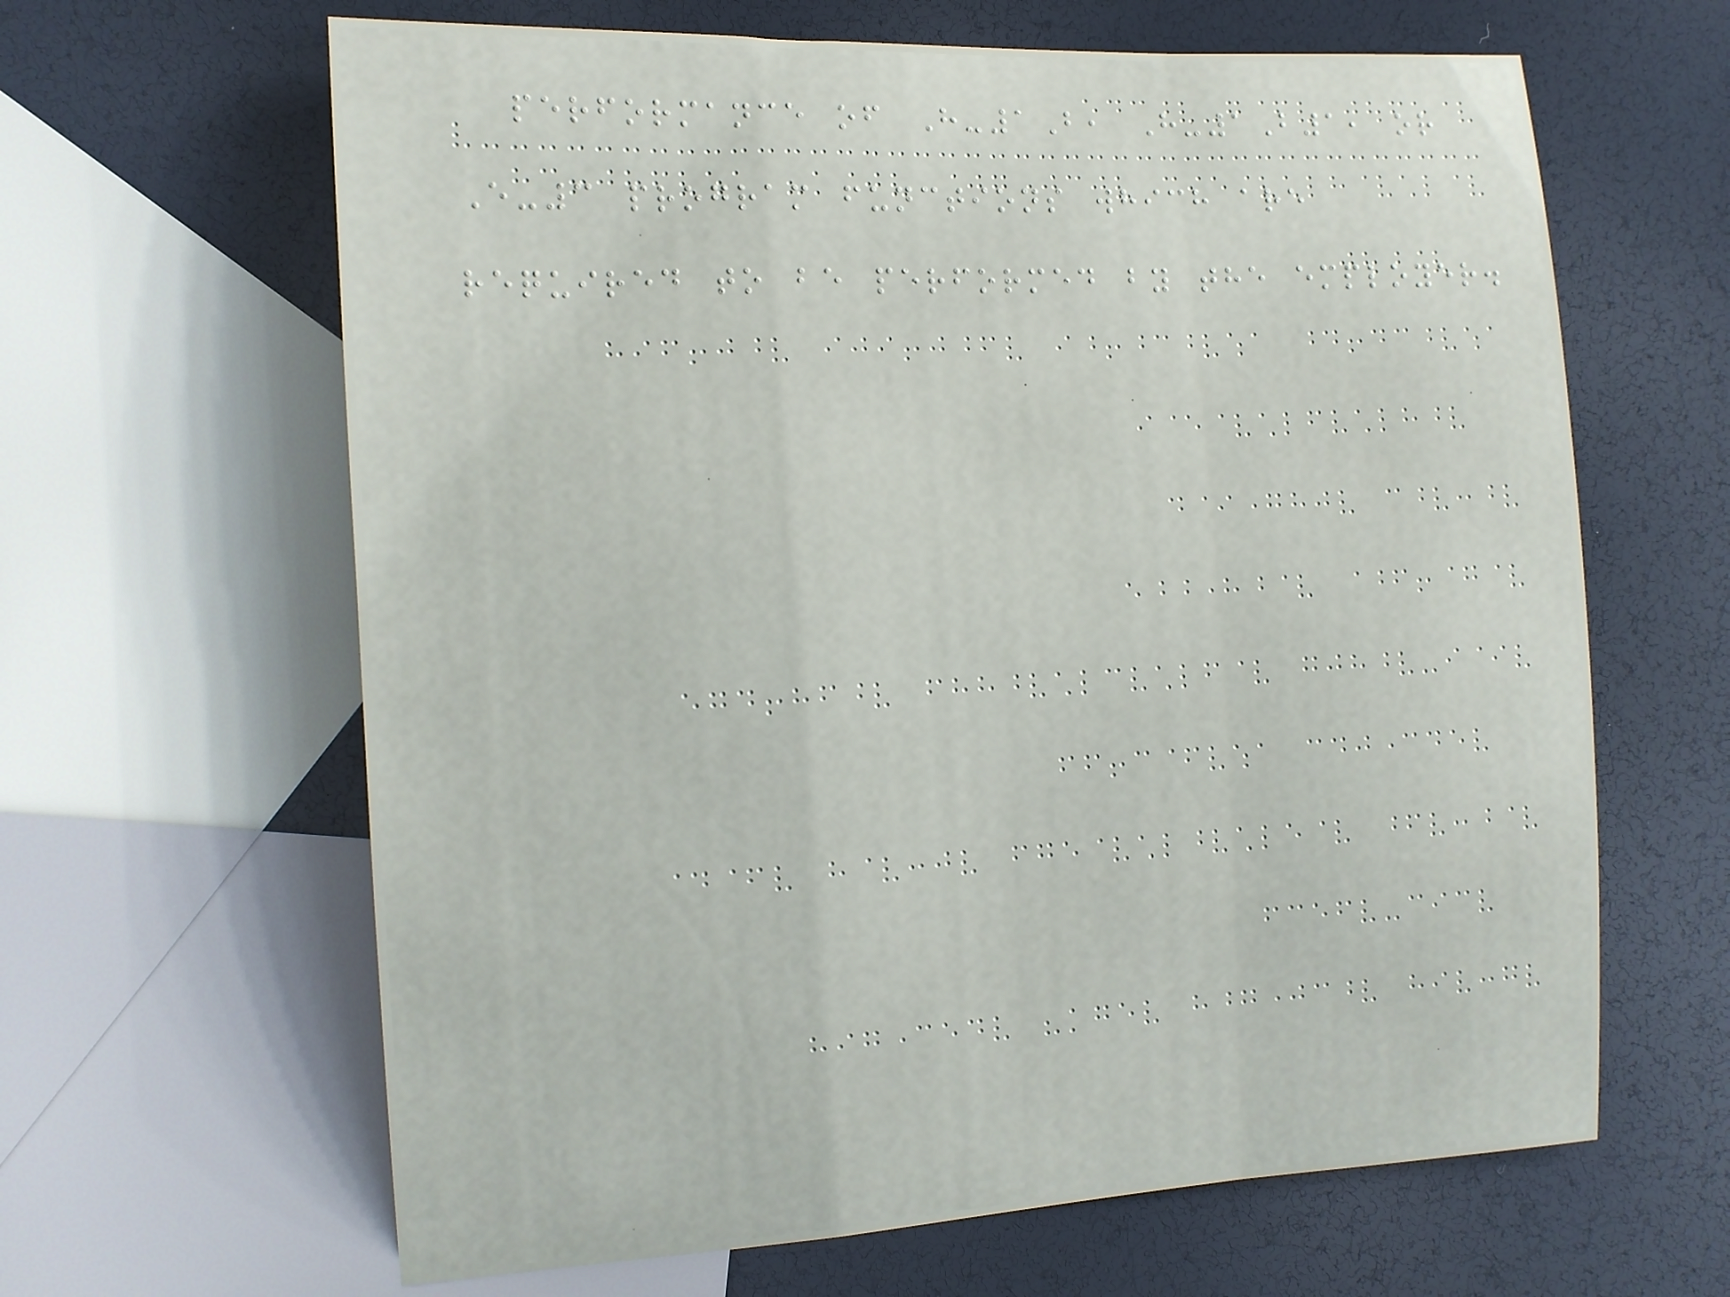performance of H-1B, H-1B1, or
E-3 program functions which are
required to be performed by the employer.
